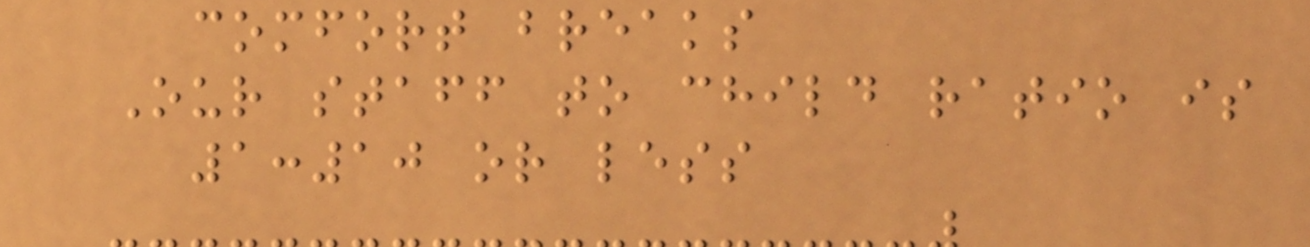comfort breaks
Our staff to child ratio is
1:10 or less
